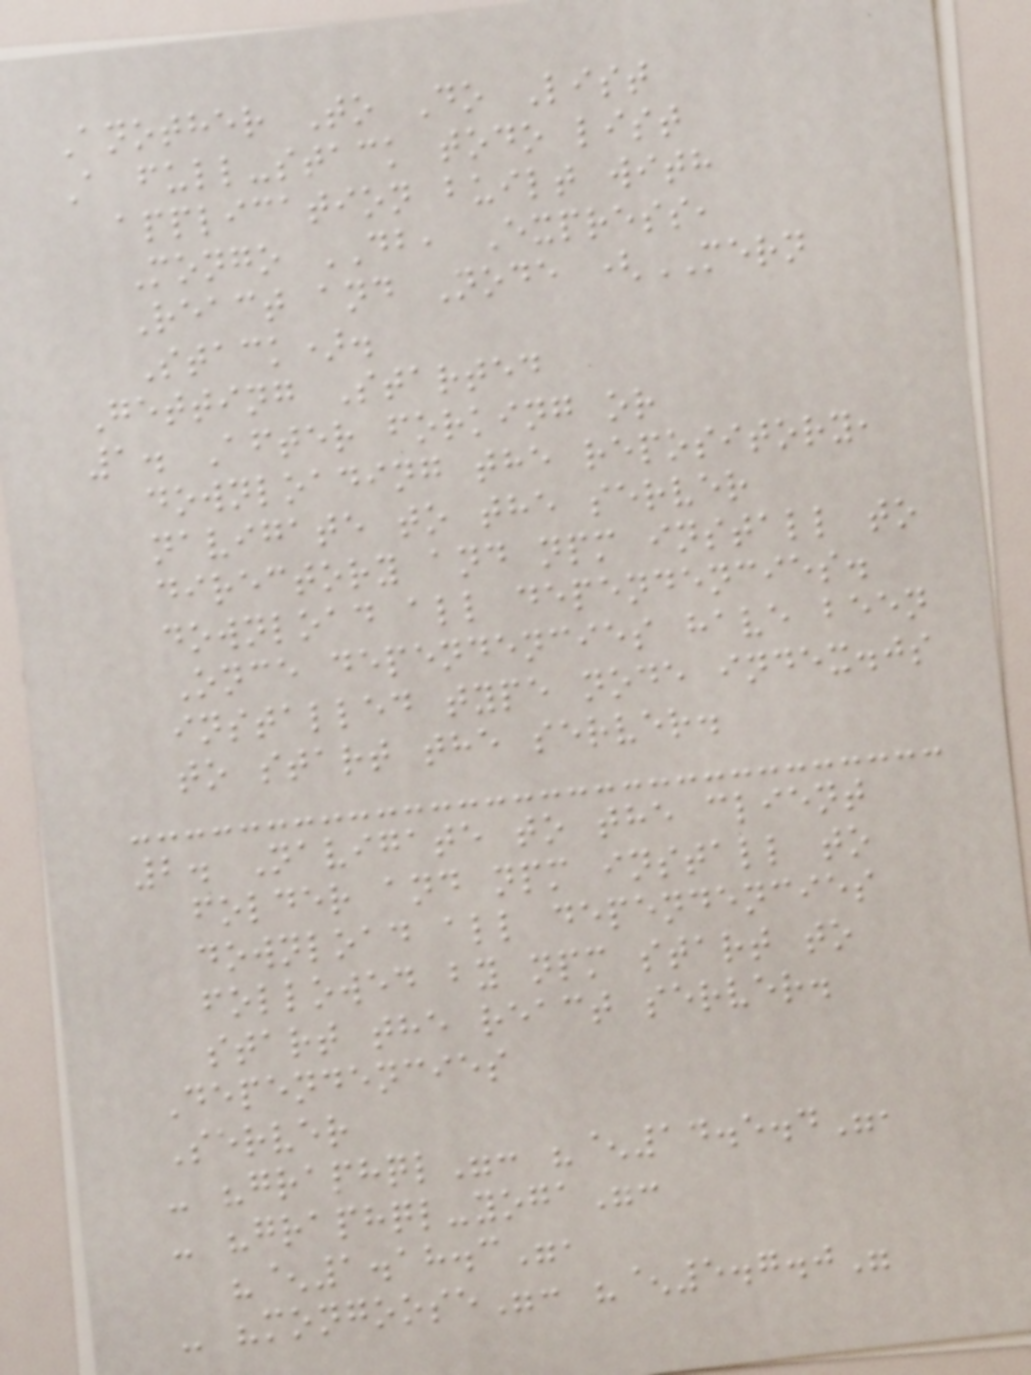Another To Do List
A full-stack todo list
application built with
Mongo DB, Express,
React and Node (MERN
Stack).
Getting Started
1. After forking or
downloading the repository,
navigate to the server
directory and npm install to
download all dependencies.
Once dependencies have been
installed type node index.js
to start the server.
2. Navigate to the client
folder and npm install to
download all dependencies
followed by npm start to
start the react server.
Dependencies
Server
- "graphql": "^14.5.4",
- "graphql-yoga":
"^1.18.3",
- "mongoose": "^5.7.0"
